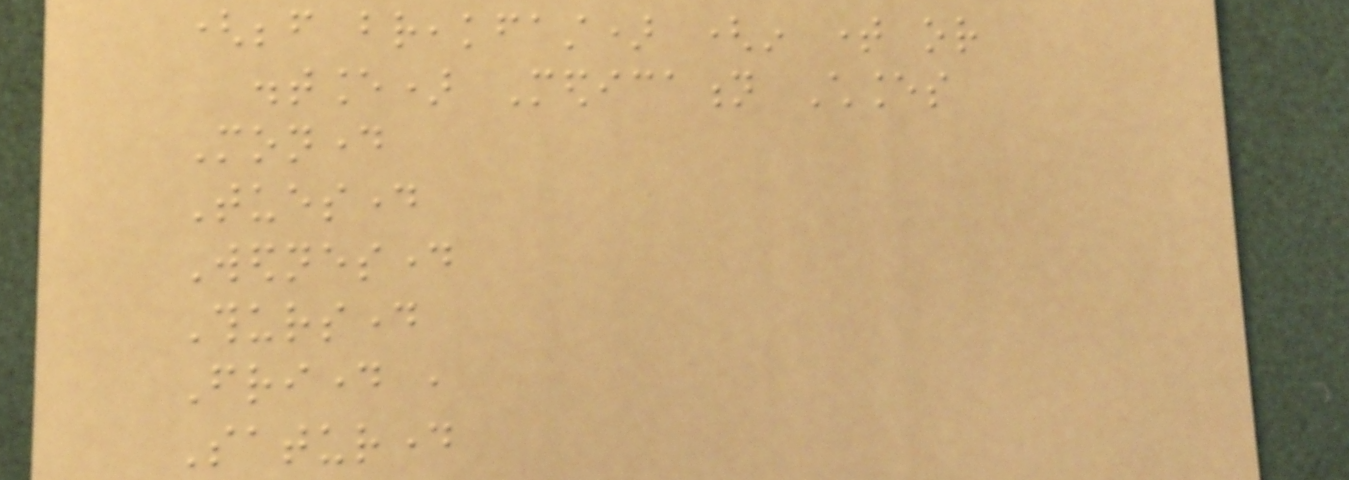(before breakfast) (in time or
distance) Medication Chances
Monday
Tuesday
Wednesday
Thursday
Friday ,
Saturday
